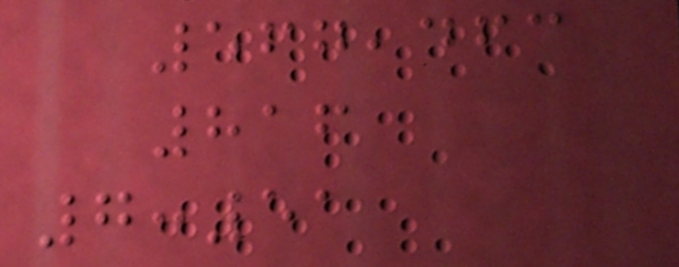567,463
816
7:51
